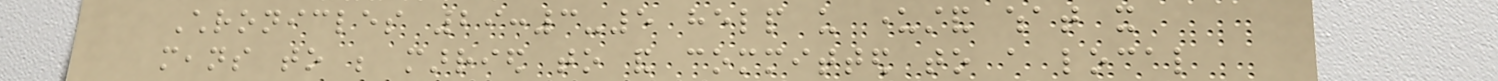Chronicles 29:3-5 help us understand what it
means to be married to and committed to a local
